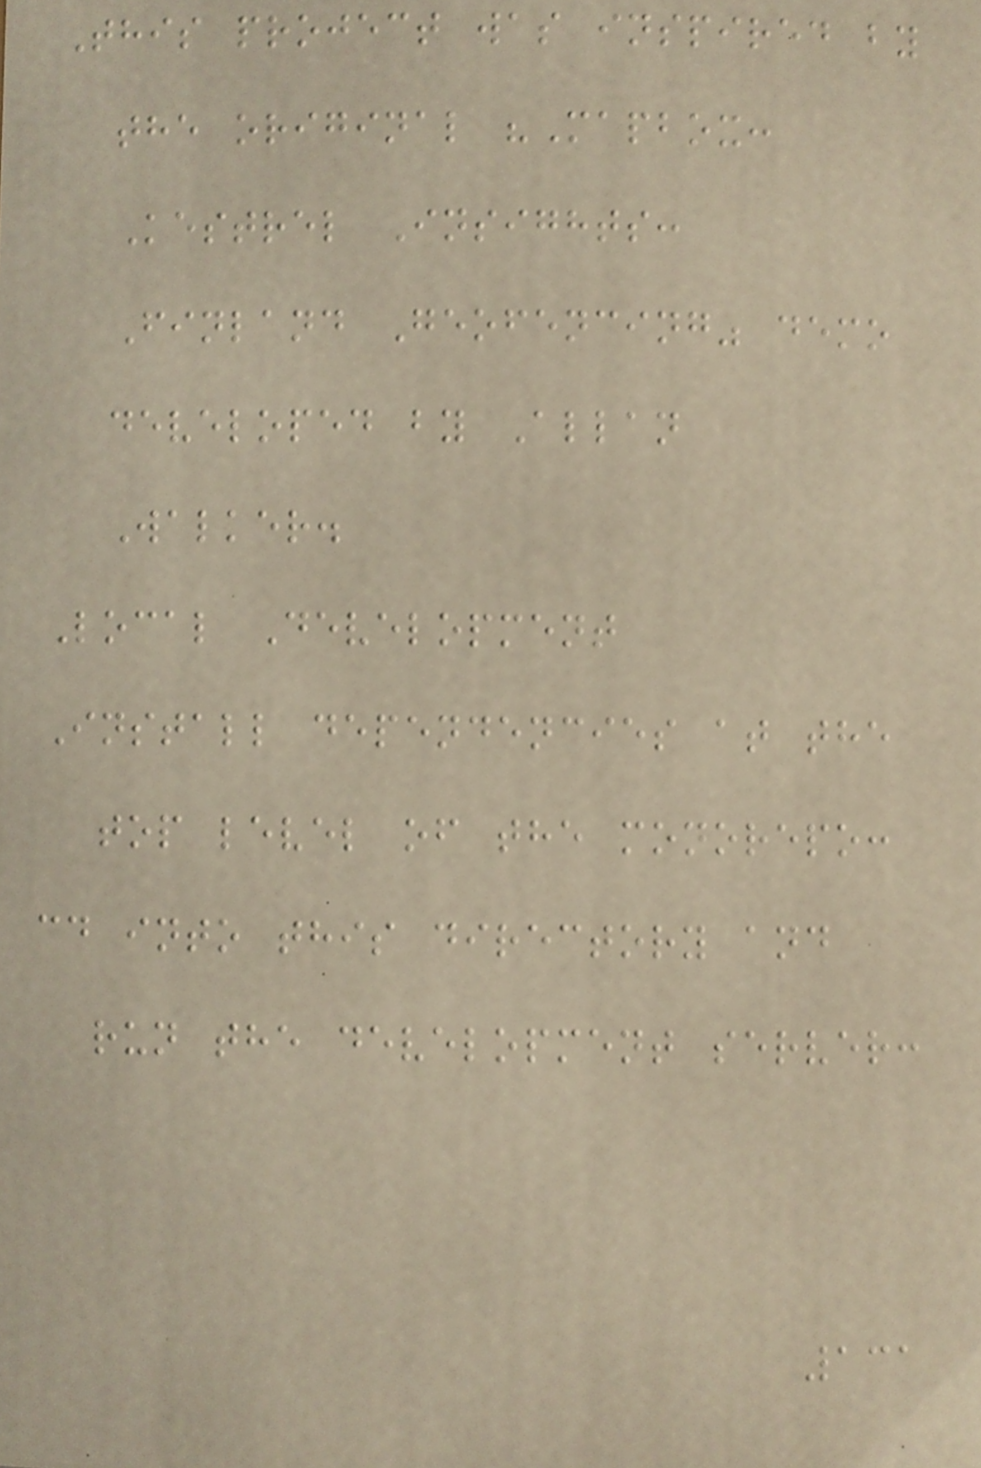This project was inspired by
the original "Mapbox:
Kestrel Insights:
Finland Geofencing" demo
developed by Allan
Walker.
Local Development
Install dependencies at the
top level of the monorepo:
cd into this directory and
run the development server:
131
